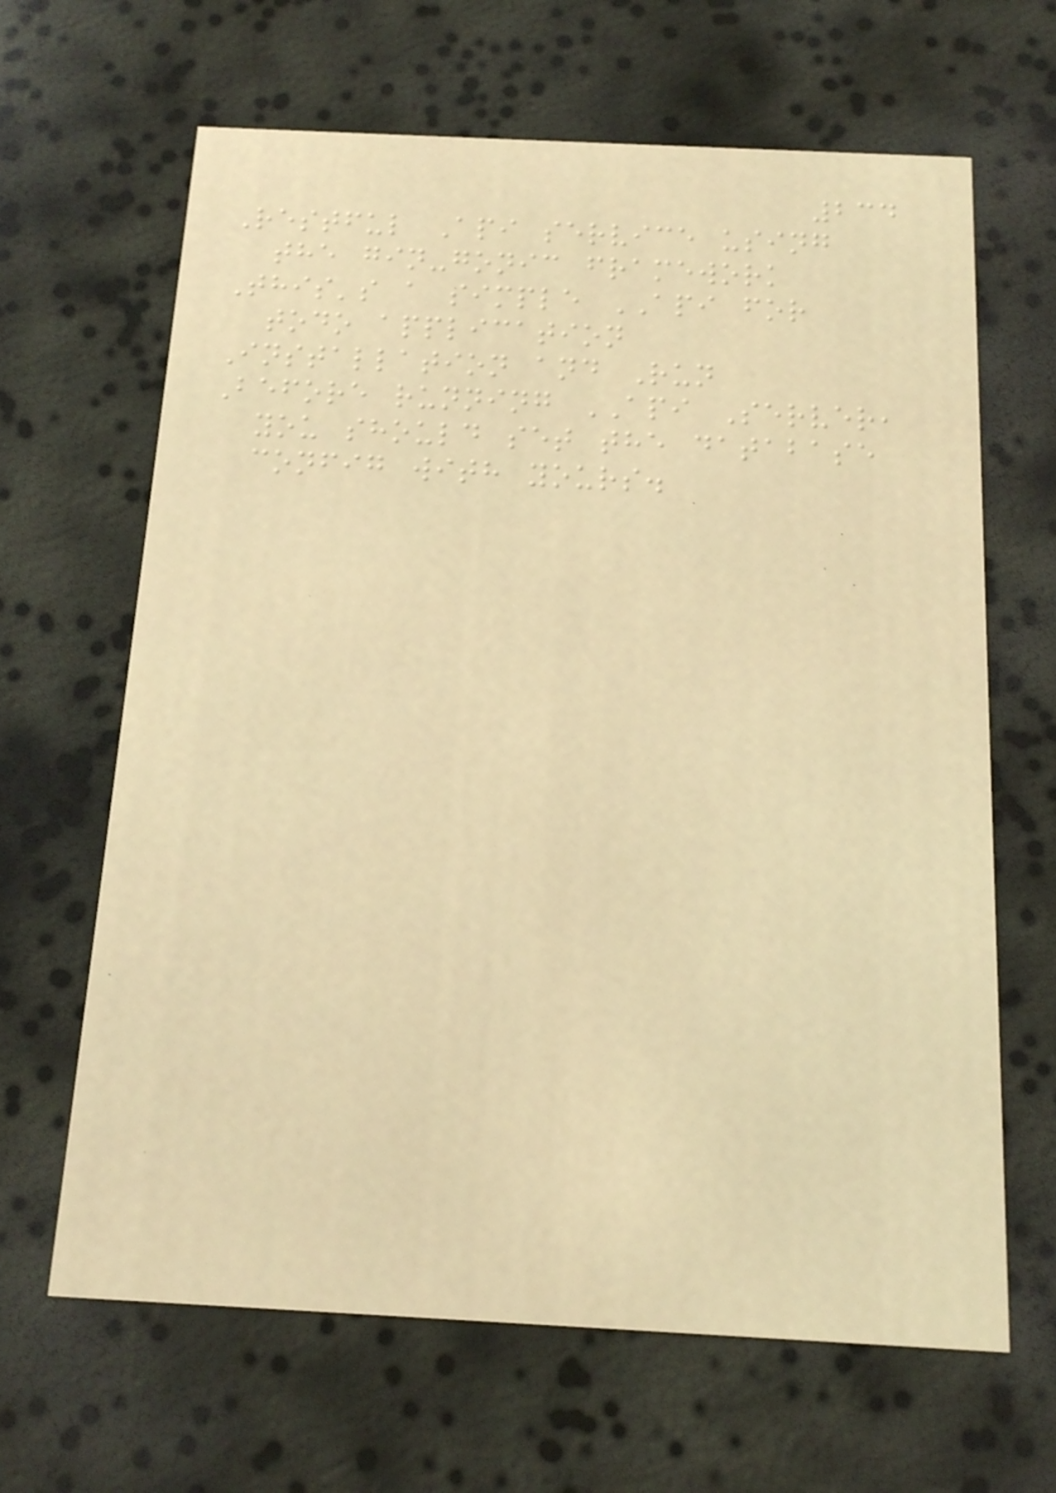234
Restful Api service using
the gin-gonic framework
This's a simple API for
todo application
Installation and Run
Before running API Server,
you should set the database
config with yours.
